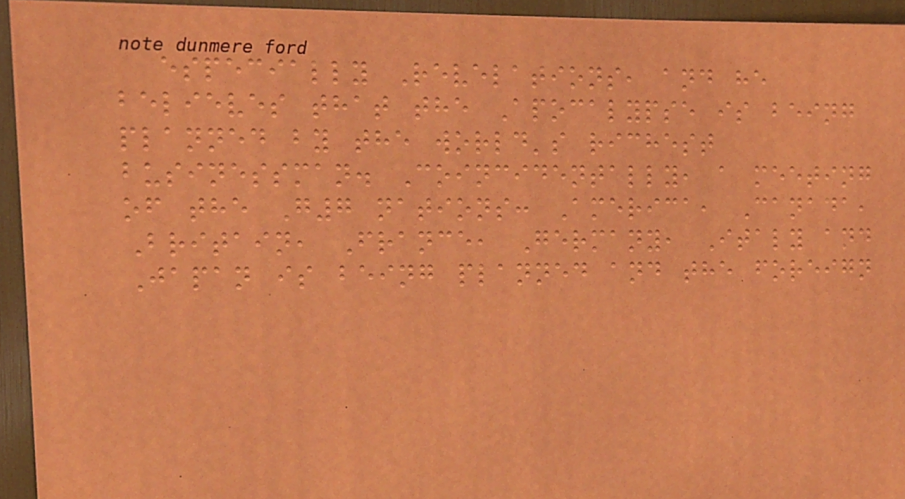especially Revelations, and he
believes that the Apocalypse is being
planned by the world's richest
businessman. Coincidentally, a meeting
of the G7 nations: America, Canada,
Britain, France, Germany, Italy and
Japan is being planned and the foreign
